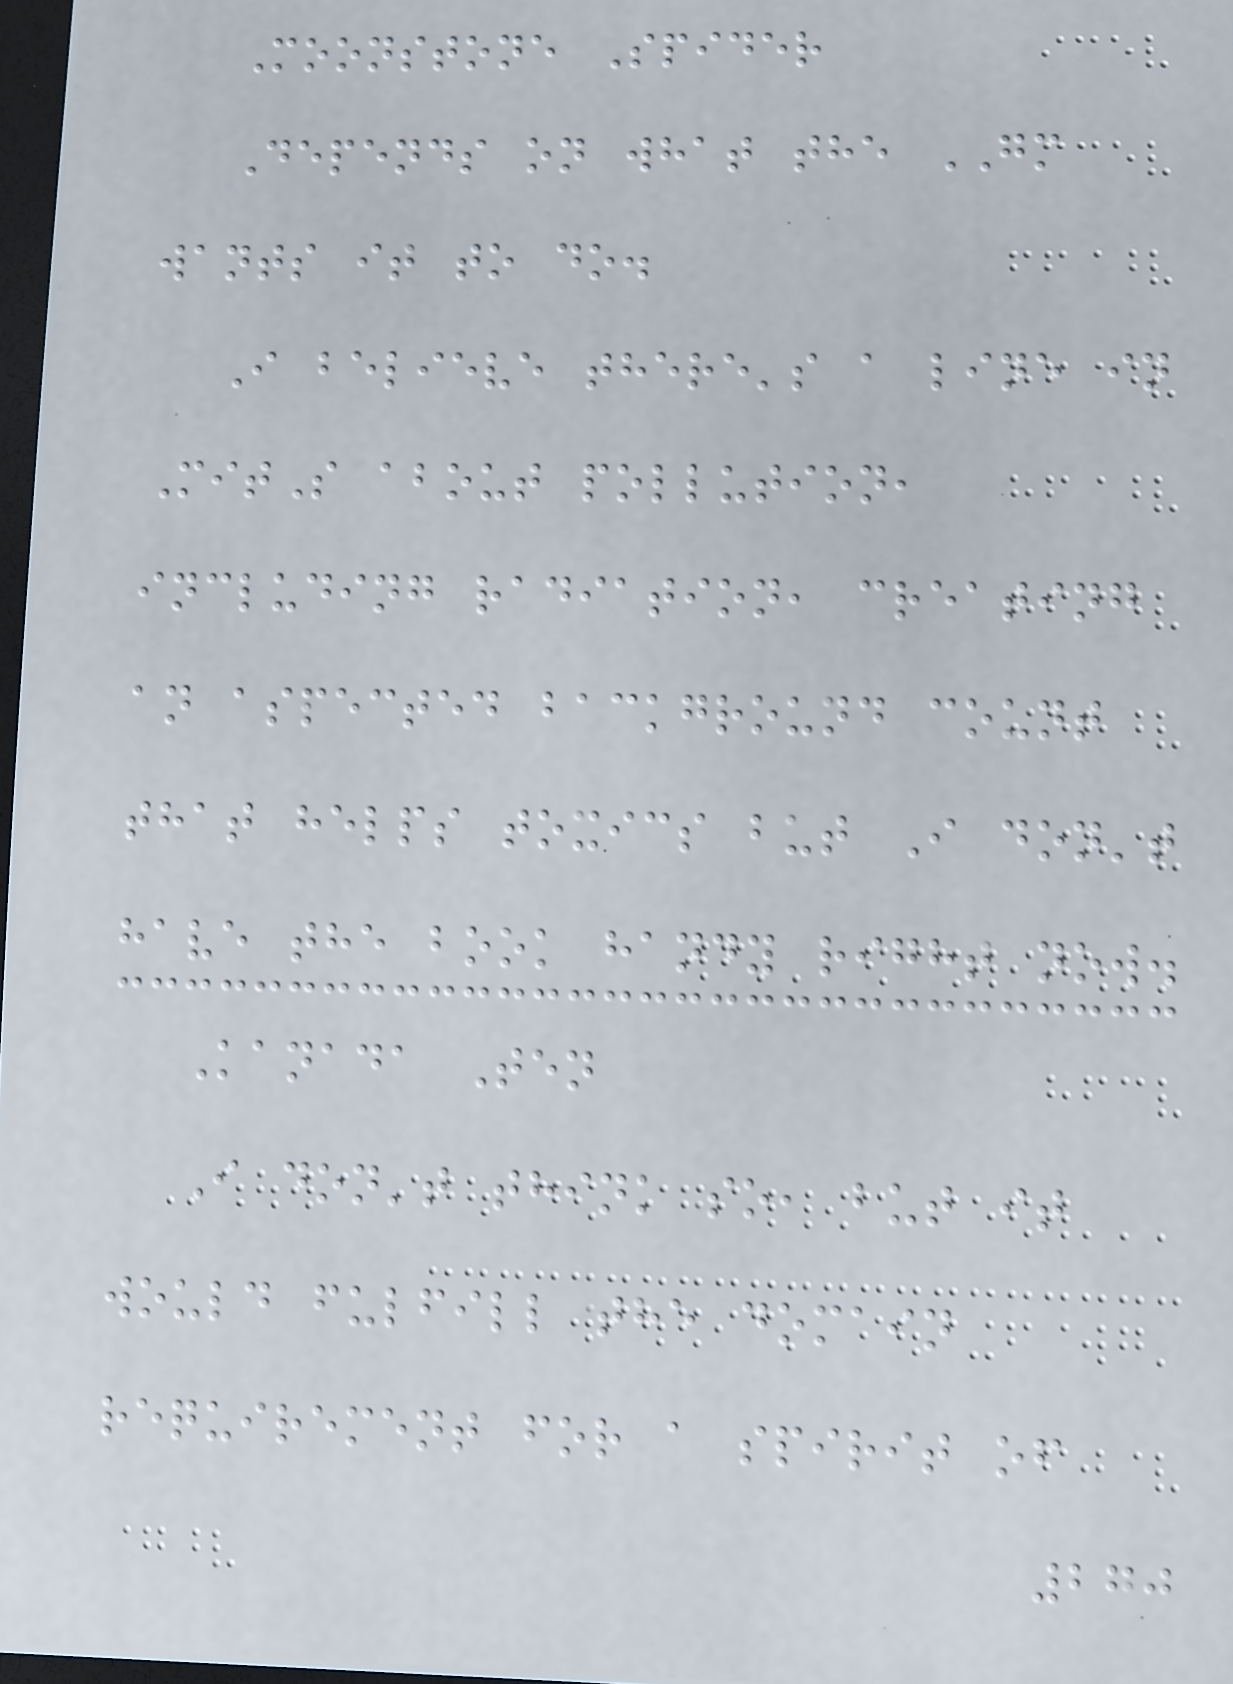Moonstone Spider
Depends on what the GM
wants it to do.
I believe there's a line in
MitS about pollution,
including radiation, creating
an aspected background count
that helps toxics but I don't
have the book handy right now.
Kanada Ten
I don't think so, but it
would fulfill the domain
requirement for a spirit of
270
